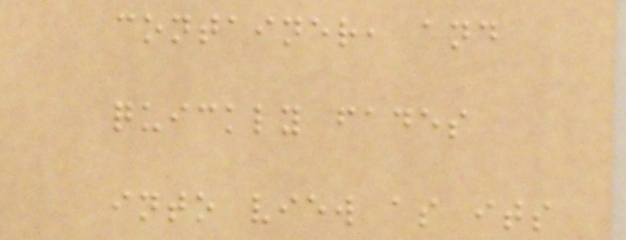container, and
quickly fades
into view as its
